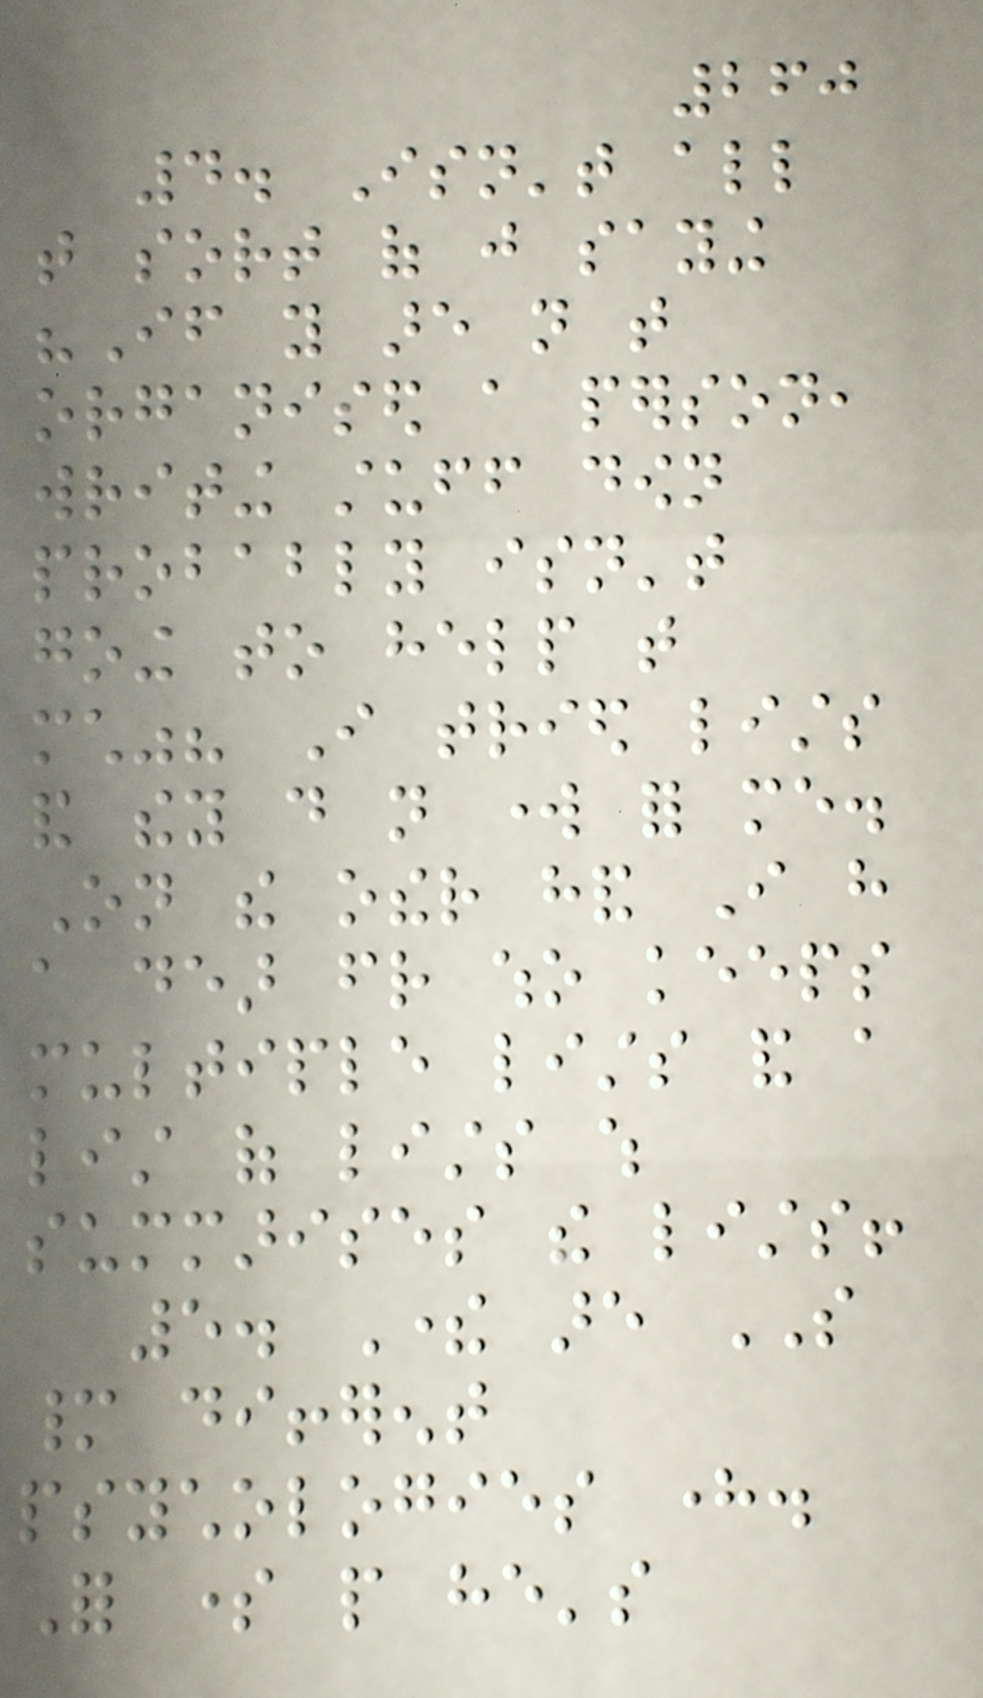260
4. Isn't all
that sort of just saying
"If you are not that
organised a person,
writing stuff down
probably isn't
going to help that
much"? I tried lists
and they do not work for me.
On the other hand I have
a dear friend who keeps
multiple lists and a
list of lists which
summarises the lists!
5. There are SO
many different
psychologies here.
For some people he's
